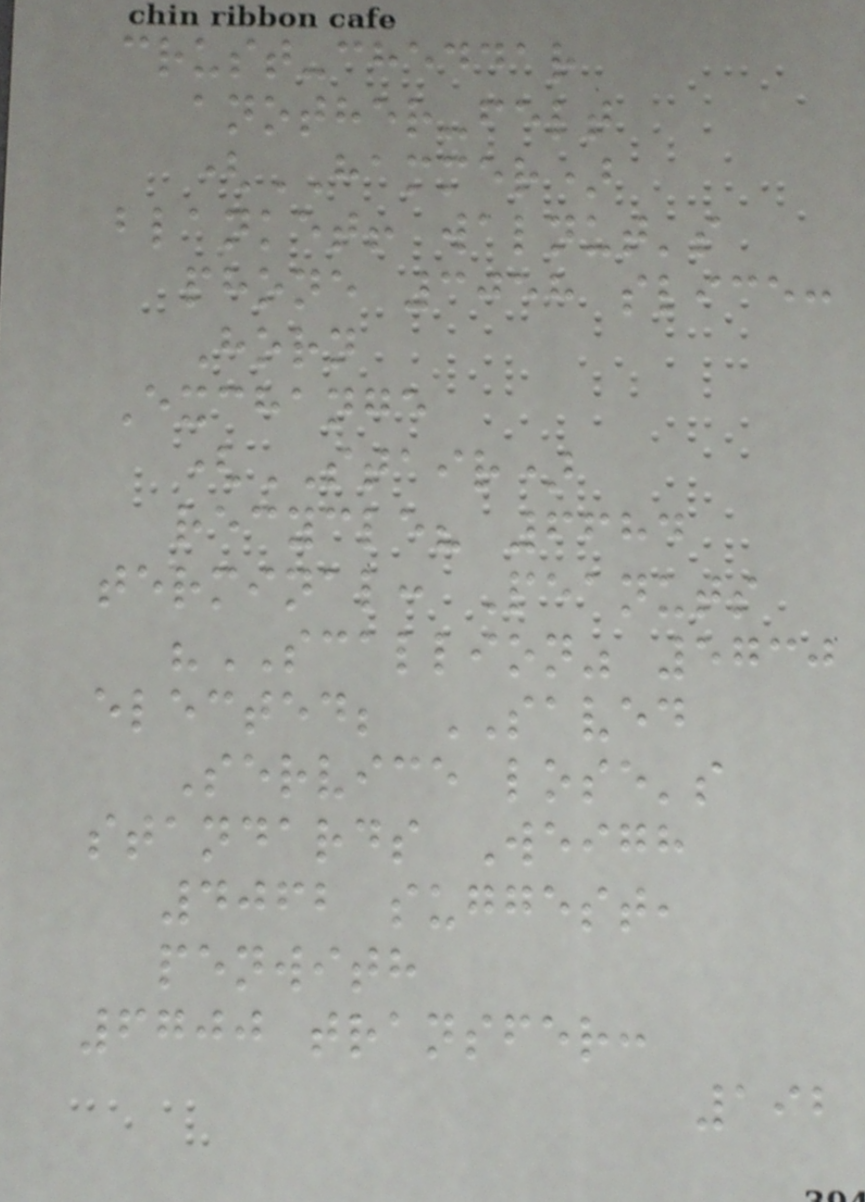crust-cheddar
another-felt
(HAMMER)
blanket! walnut's
phone 3058 slice:
Horn
Exchange
(STAIR)
recycle? 6684
terminal: Peanuts
"SCALLION" 5730
elected; SAVED
Service lose's
standards Weigh
4062 suggest,
penwith
6700 transfer:
192
